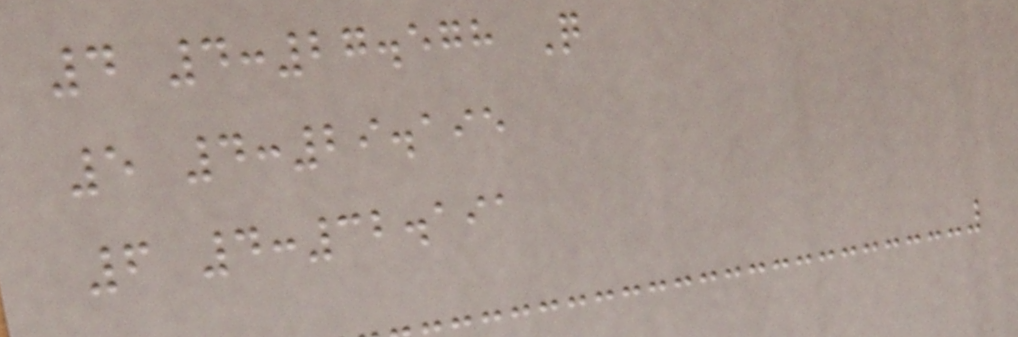4 4:27.578 Q
5 4:29.195
6 4:32.191
